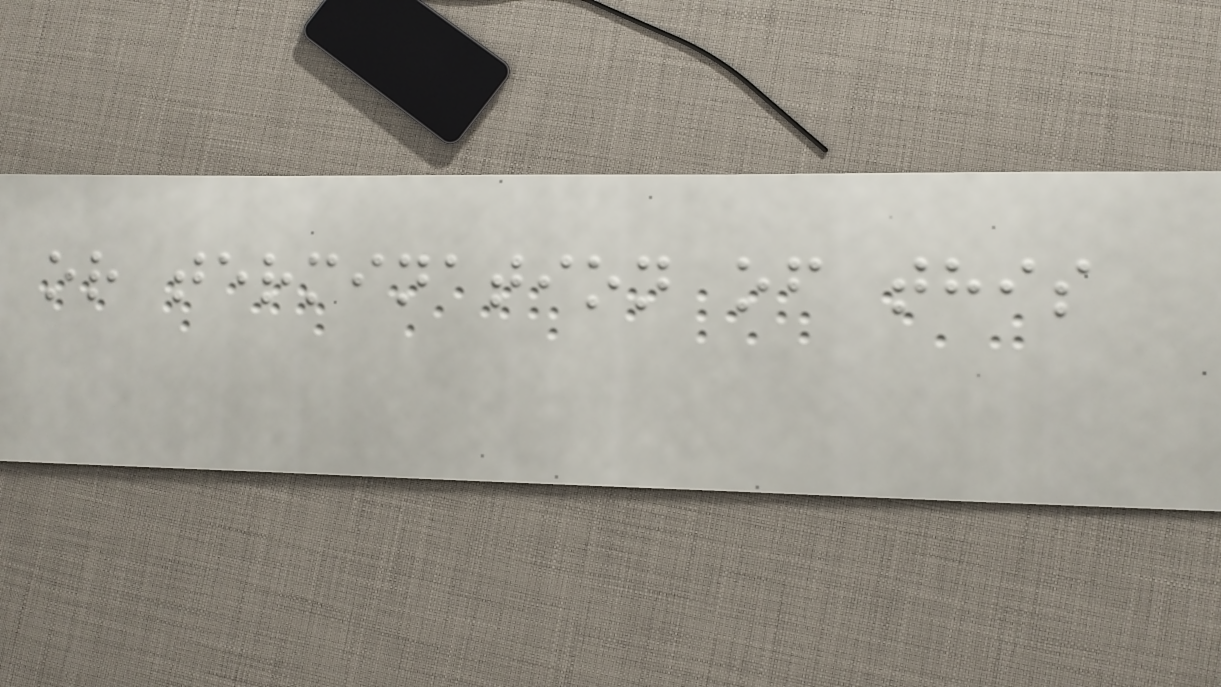or termination of this
